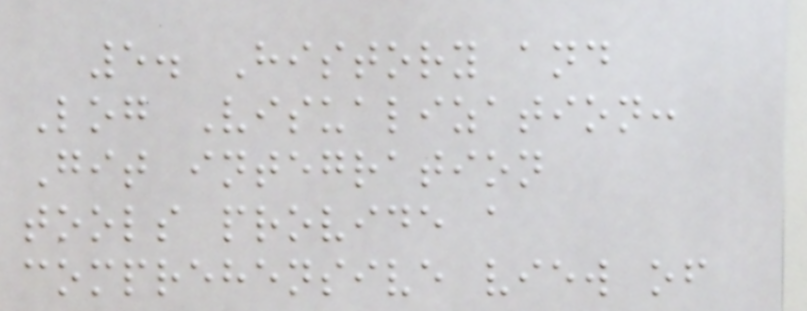5. History and
Log Visualization:
Git integration
tools provide a
comprehensive view of
